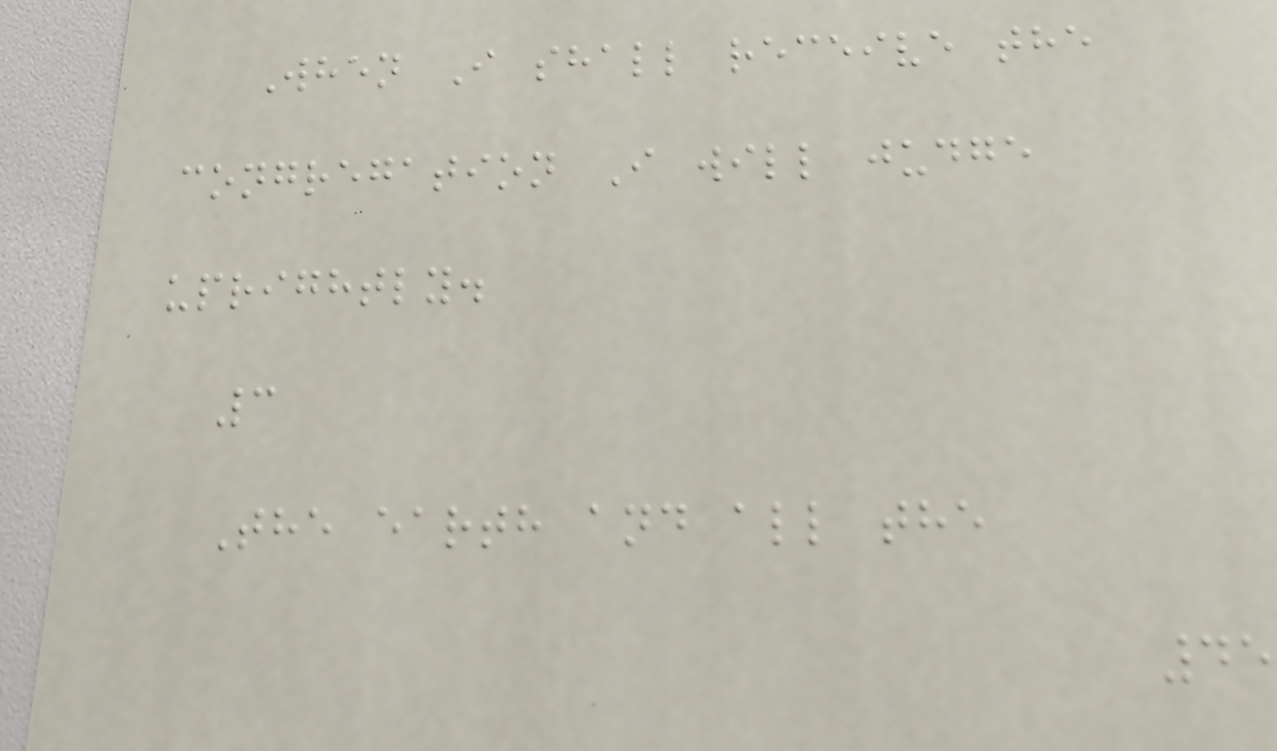When I shall receive the
congregation I will judge
uprightly.
3
The earth and all the
45
